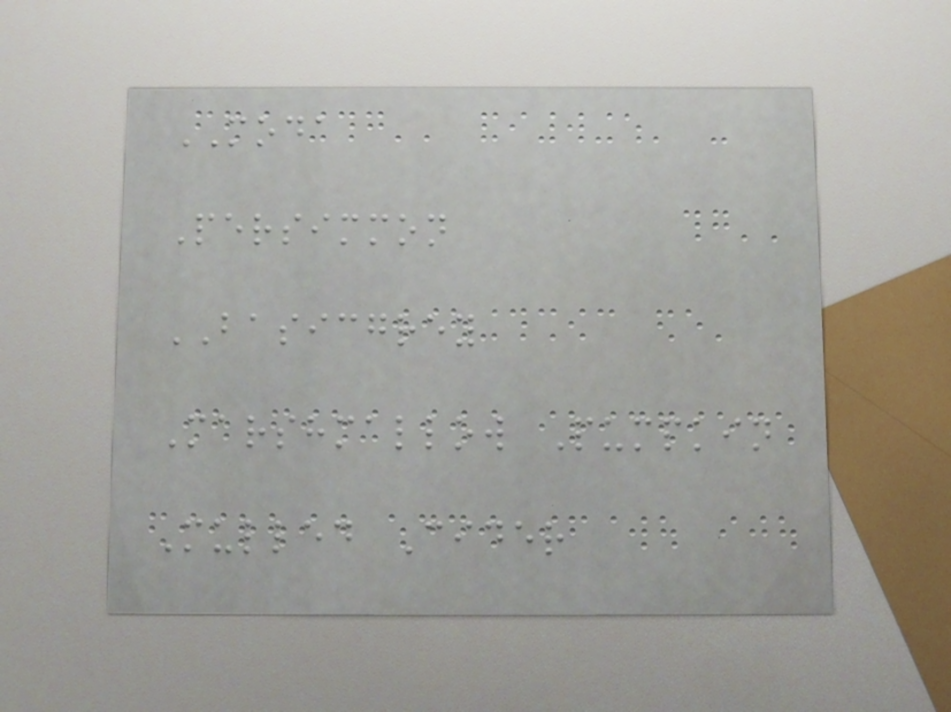MODA
Persimmon
BASICGREY
Marshmallow Pumpkin
Mulled Cider
